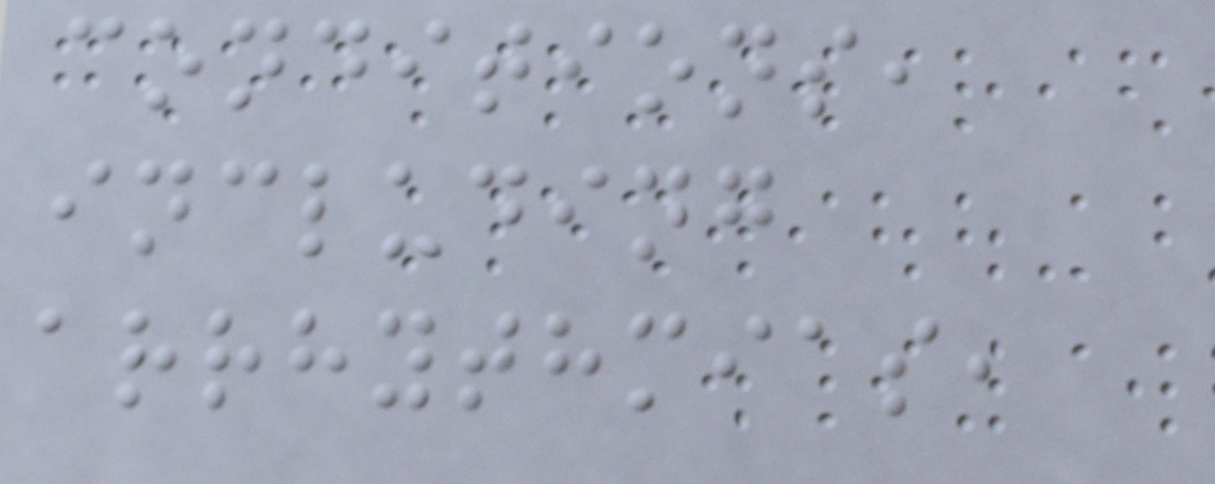conditions,
including
arrhythmias,
